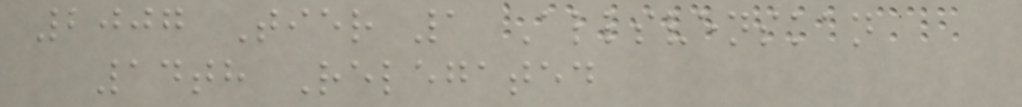2007 Tier 1 Allsvenskan
14th Relegated
